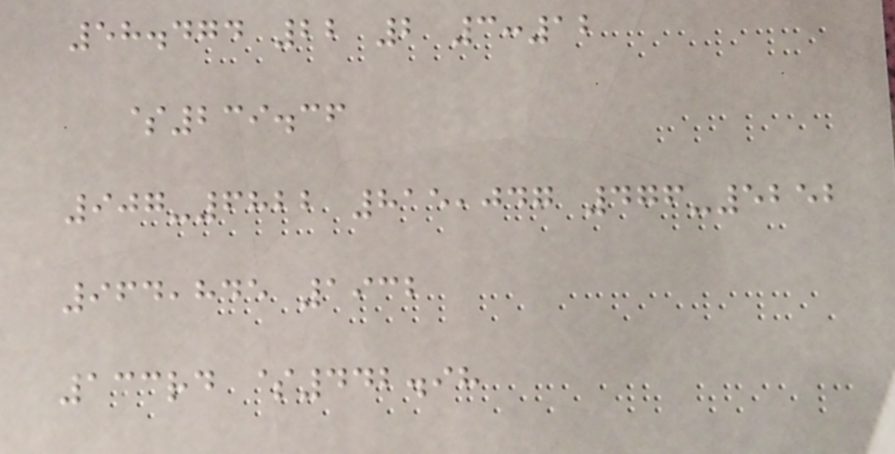58.474 22 2 3:12
$239.36
907-6822 815,047 476-5252
964,845 1932
133rd $442.98
